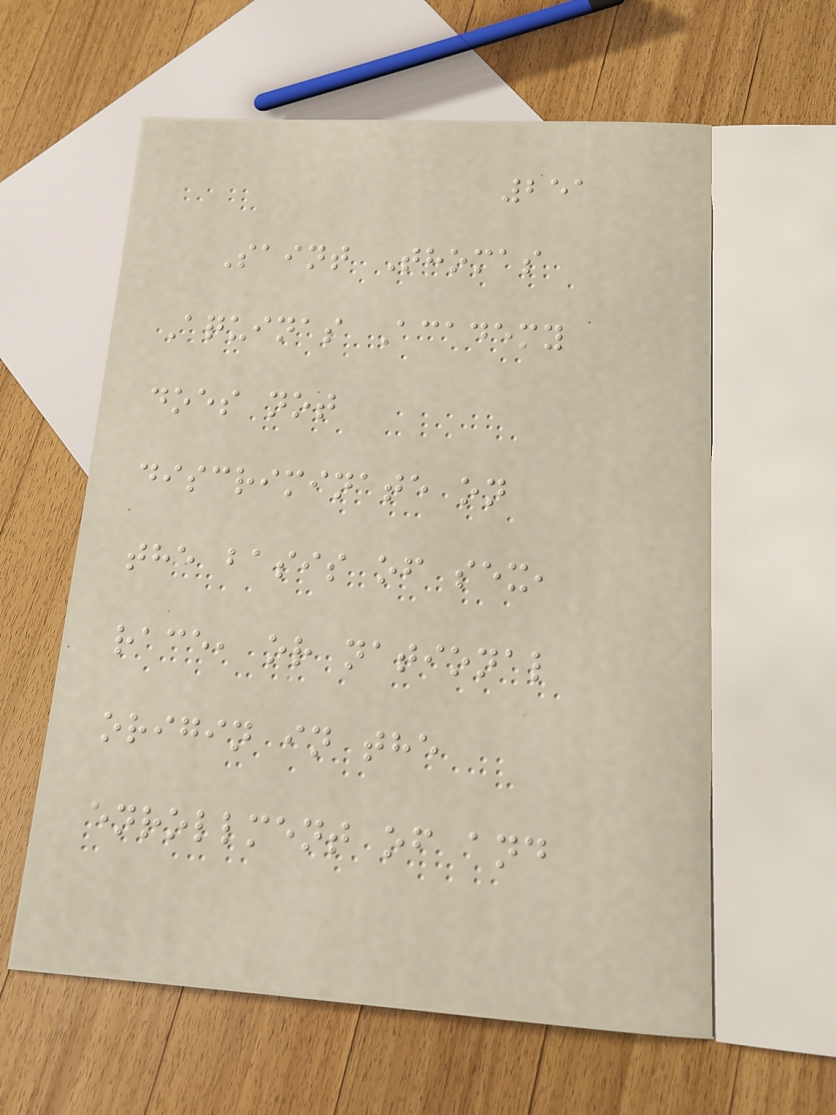251
Saint Thomas
Aquinas Academy
does not
discriminate on
the basis of sex,
race, or national
origin in the
enrollment of and
